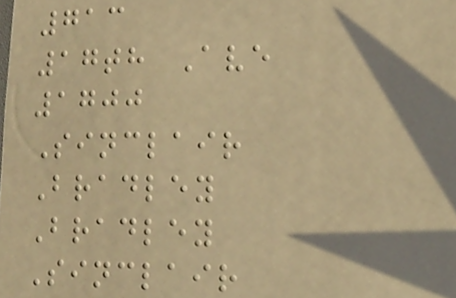713
17th Ave
1700
Sinclair
Bradley
Bradley
Sinclair
